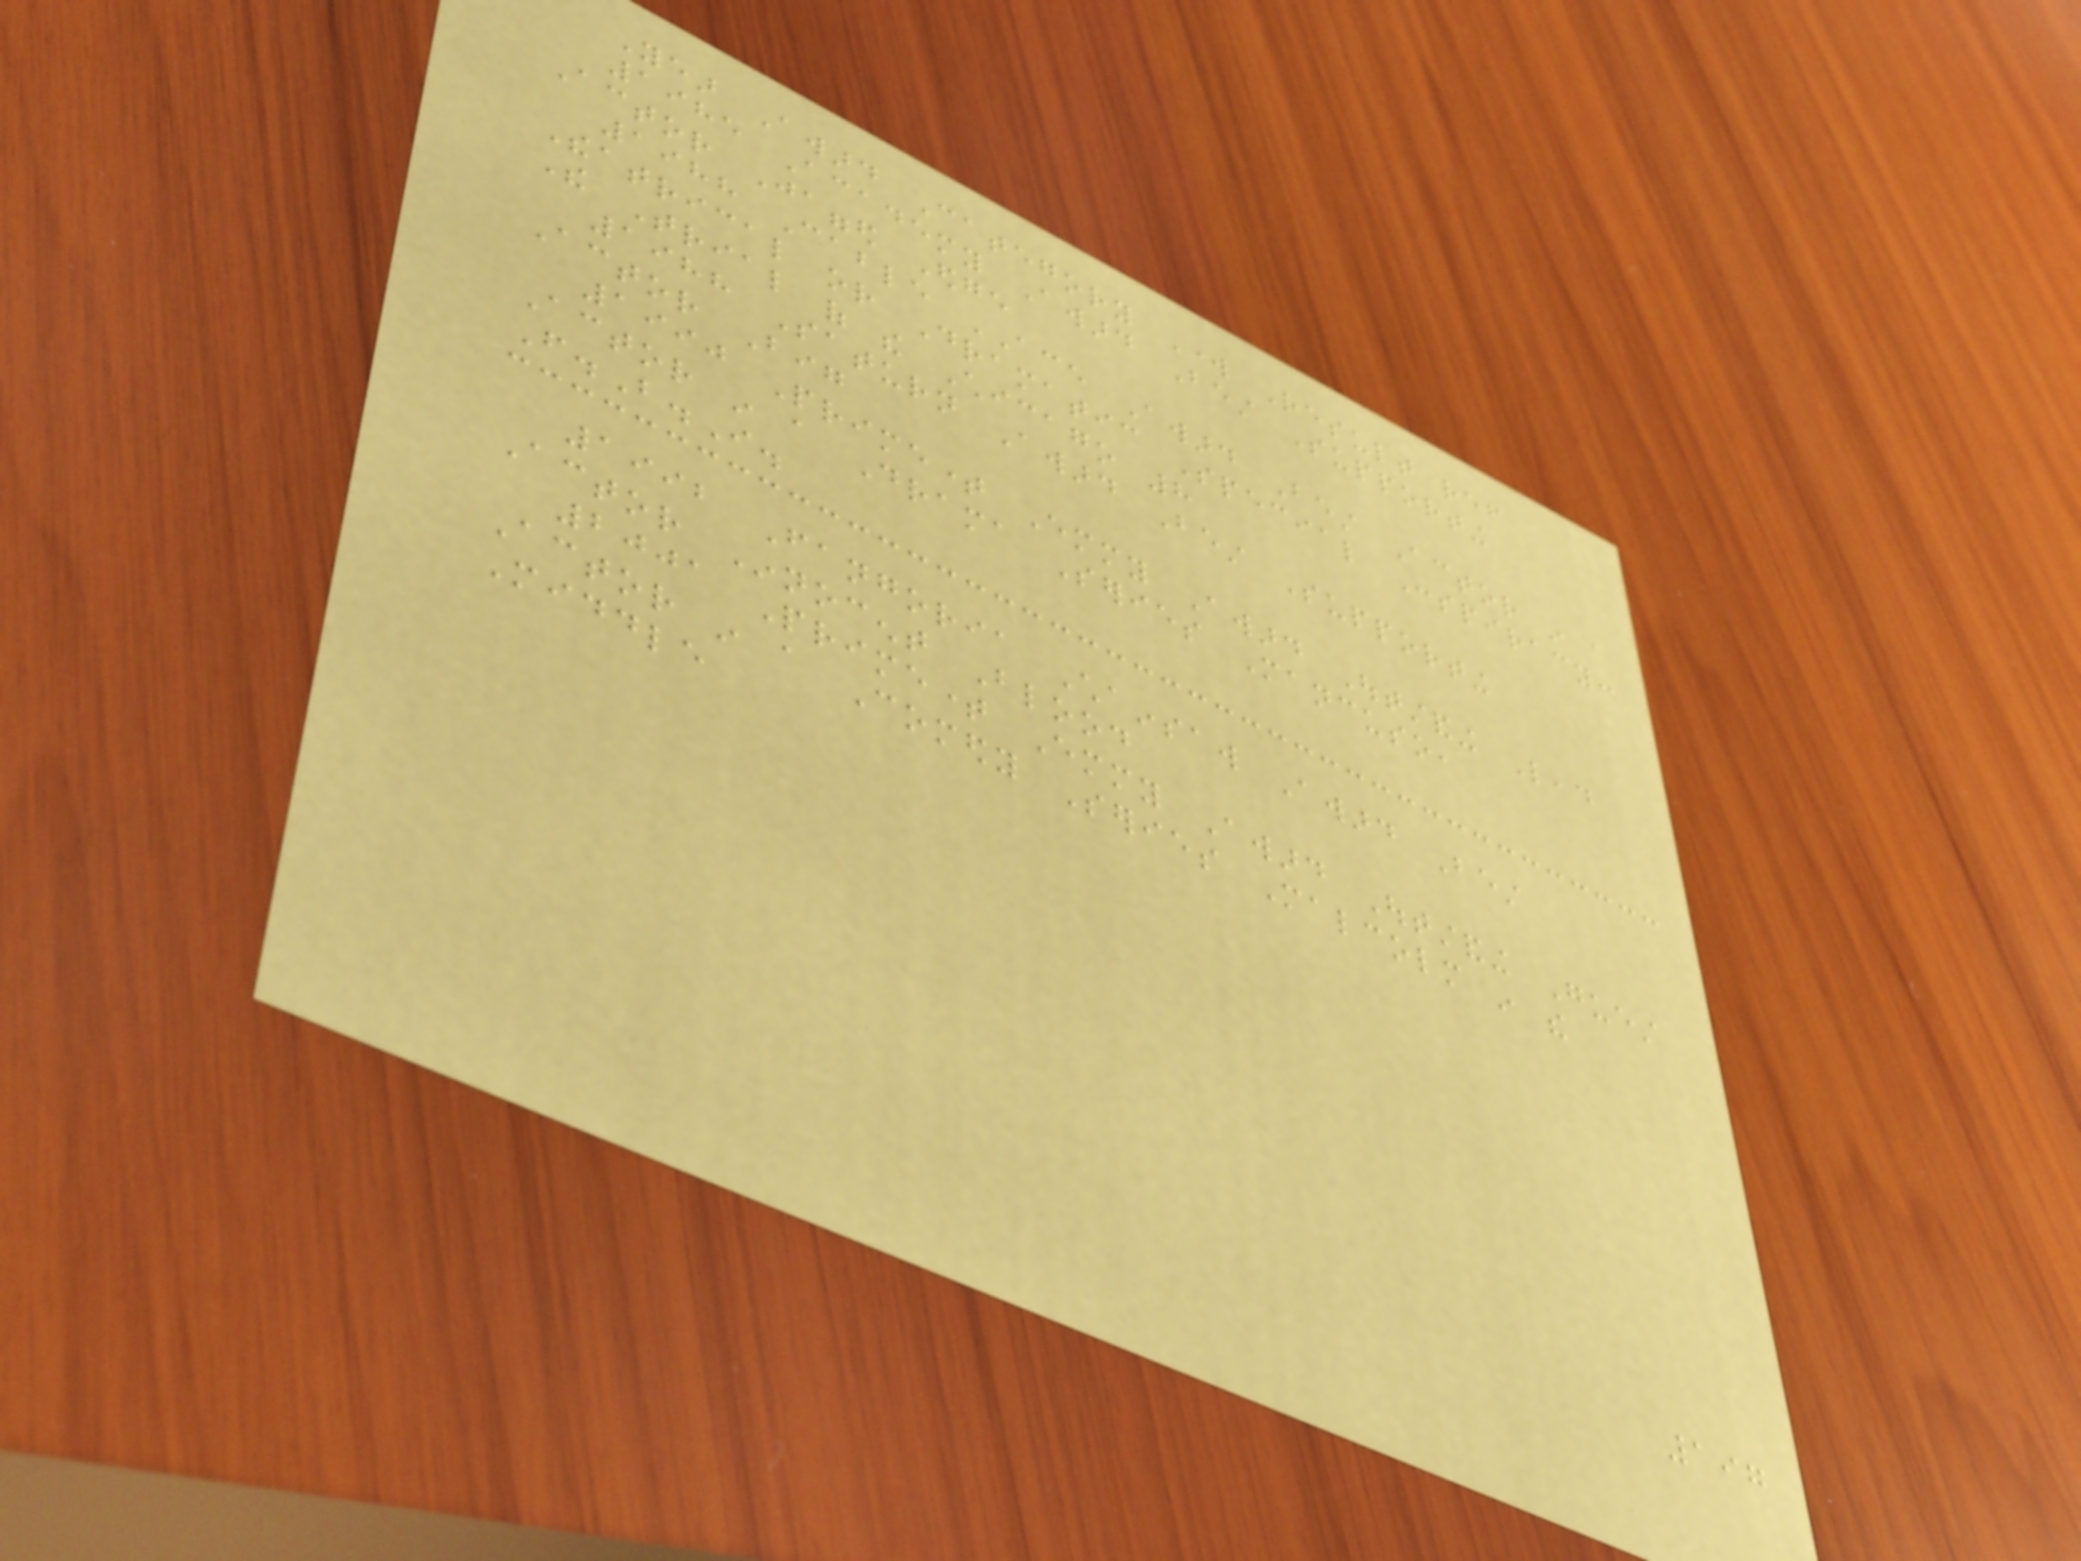Year Award Category Work Result ref
1985 Academy Award Best Supporting
Actor Jagged Edge
1988 Cable ACE Award Best Actor in a
Theatrical or Dramatic Special Conspiracy:
The Trial of the Chicago 8
1988 Saturn Award Best Supporting
Actor Big
1990 Primetime Emmy Award Outstanding Lead
Actor in a Drama Series Mancuso,
F.B.I.
1992 Fangoria Chainsaw Award Best
Actor Innocent Blood
2001 Primetime Emmy Award Outstanding Guest
Actor in a Comedy Series Malcolm in the
Middle
197
